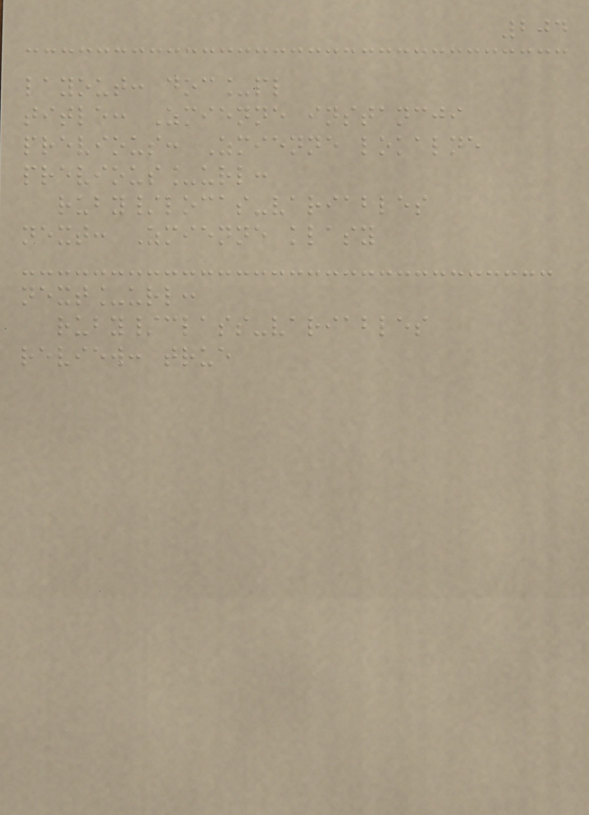204
layout: doc_pl
title: Zmienne instancji
previous: Zmienne lokalne
previous_url:
ruby/locas-variables
next: Zmienne klasy
next_url:
ruby/class-variables
review: true
